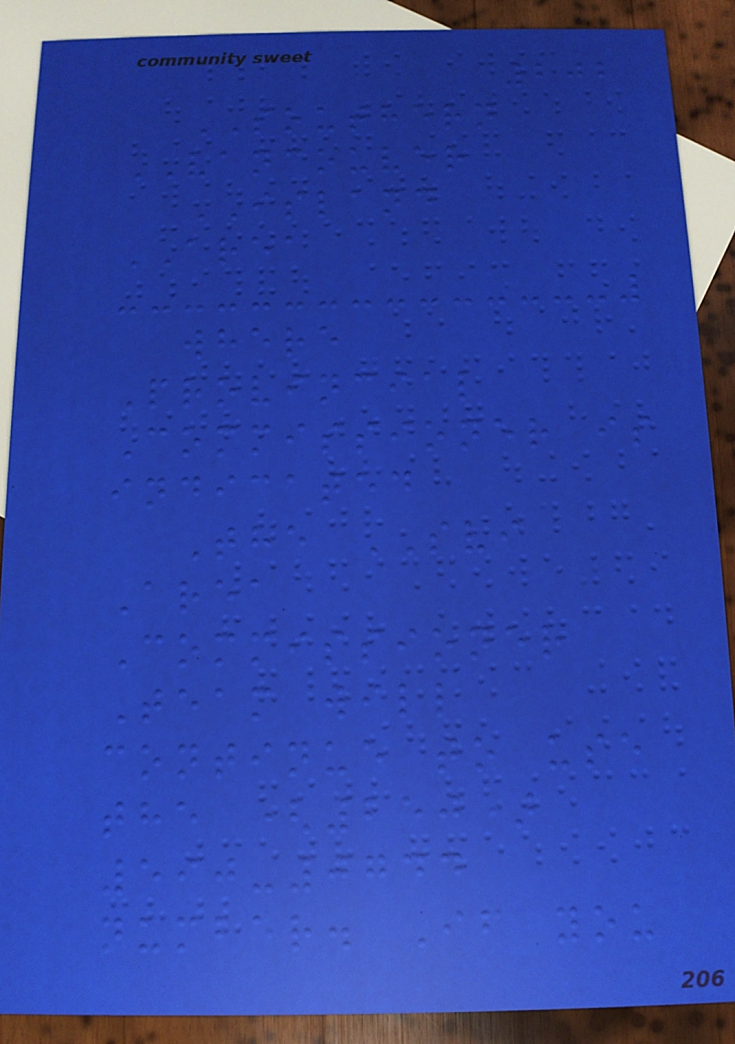202
SOUTHERN
VANCOUVER
ISLAND
AREA
where
Provincial
Commissioner is
indicated
The SVI
Area
Commissioner
Team will
continue to use
the (250)
590-0744
number. If you
